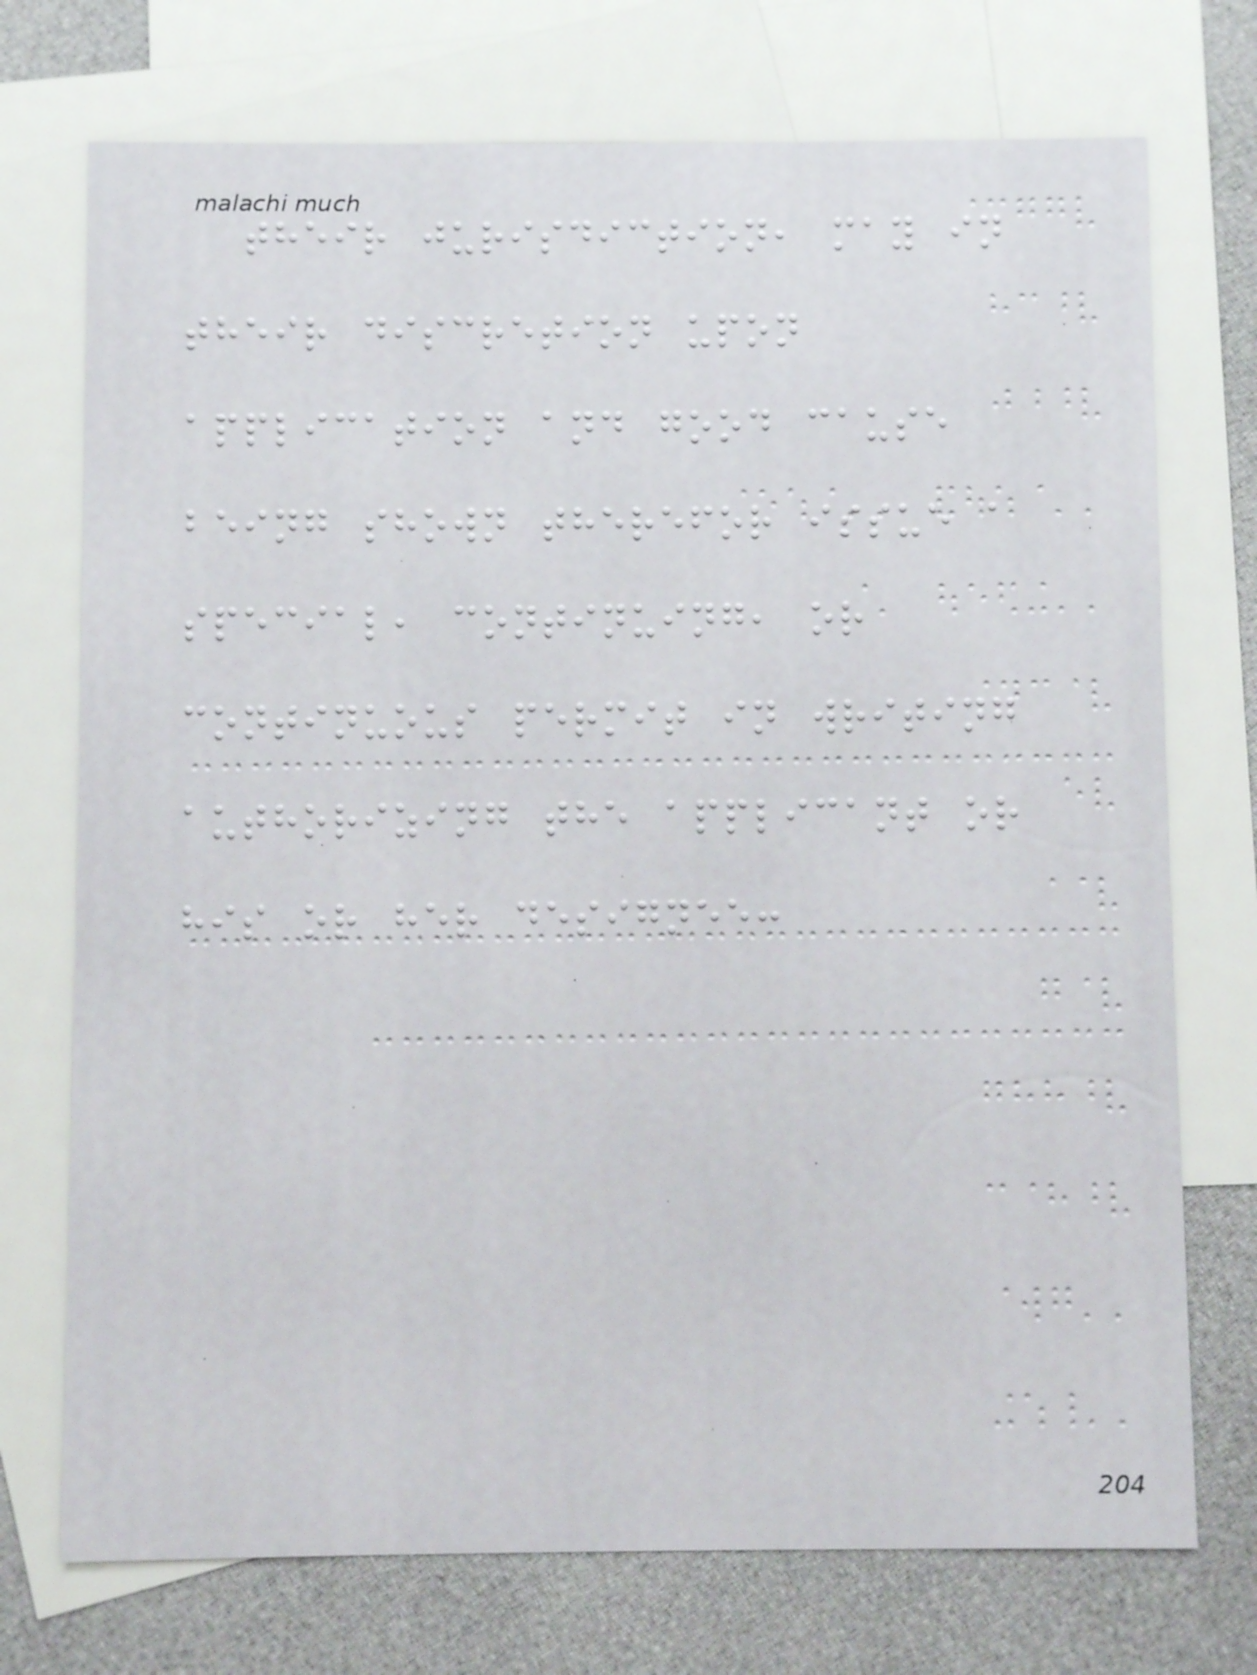their jurisdiction, may in
their discretion upon
application and good cause
being shown therefor issue a
special, continuing, or
continuous permit in writing
authorizing the applicant or
his or her designee:
